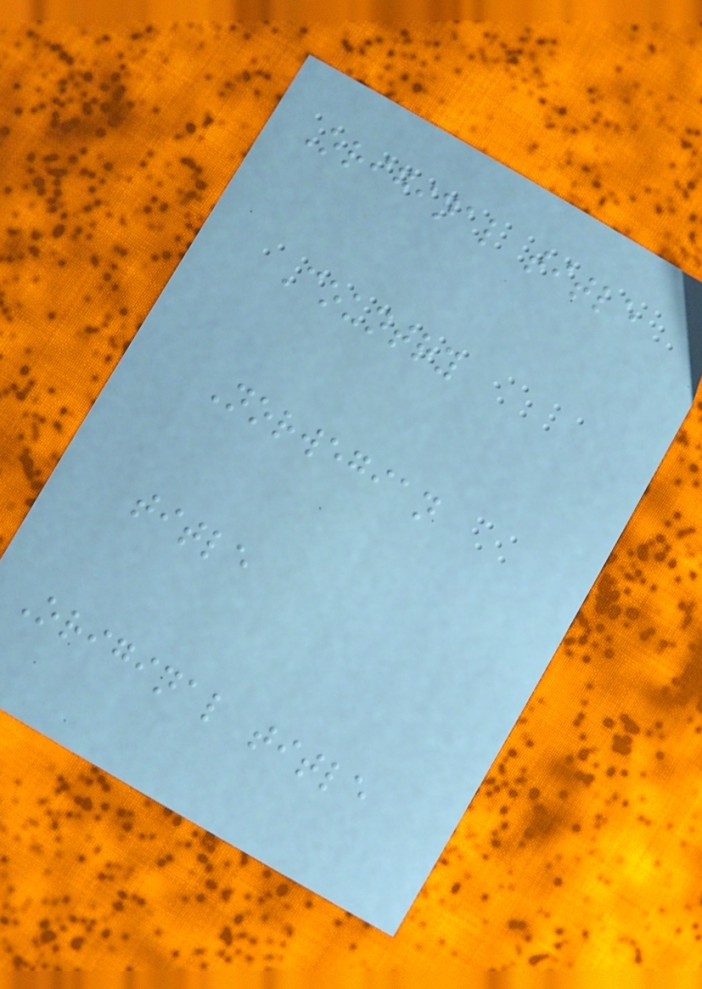Original title
Country
Norwegian
title
Original title
